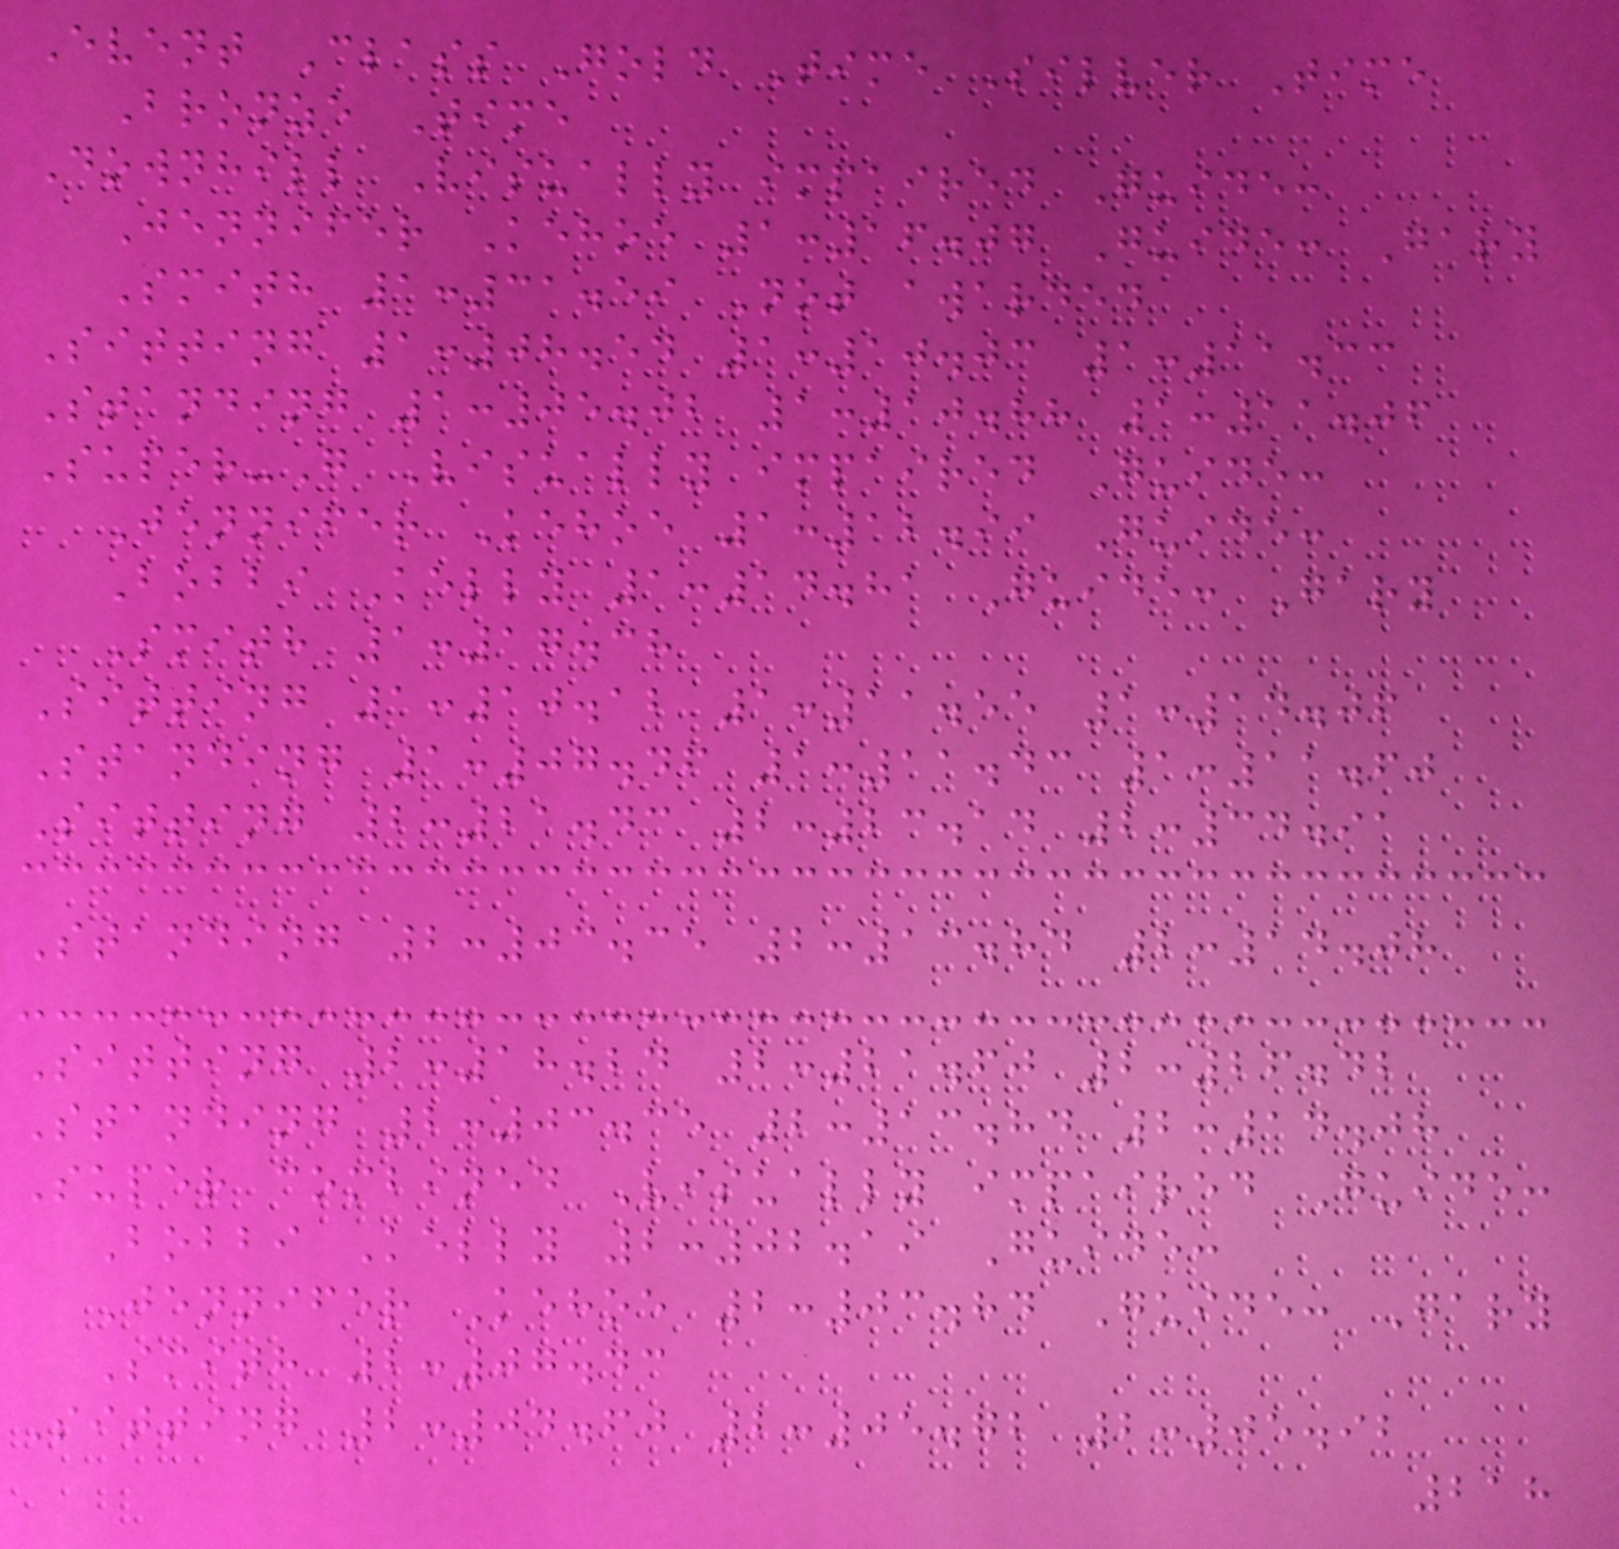Event Class Gold Time Silver Time
Bronze Time
Downhill Visually impaired Guide:
Jennifer Kehoe 1:16.07 Guide: Gary
Smith 1:31.59 Not awarded
Sitting 1:08.54 1:10.03 1:11.33
Standing 1:05.02 1:10.88 1:11.06
Super-G Visually impaired Guide:
Jennifer Kehoe 1:12.99 Guide:
Bobbi Kelly 1:14.81 Guide: Gary
Smith 1:17.38
Sitting 1:10.12 1:11.55 1:14.06
Standing 1:07.46 1:11.43 1:11.60
Sitting 2:21.43 2:23.14 2:34.91
Standing 2:03.35 2:13.84 2:14.08
Sitting 2:18.24 2:21.60 2:26.42
Standing 2:03.35 2:13.84 2:14.08
Super combined Visually impaired Guide:
Bobbi Kelly 2:02.19 Guide:
Jennifer Kehoe 2:03.84 Guide: Gary
Smith 2:07.43
Sitting 2:04.60 2:05.72 2:05.92
218
